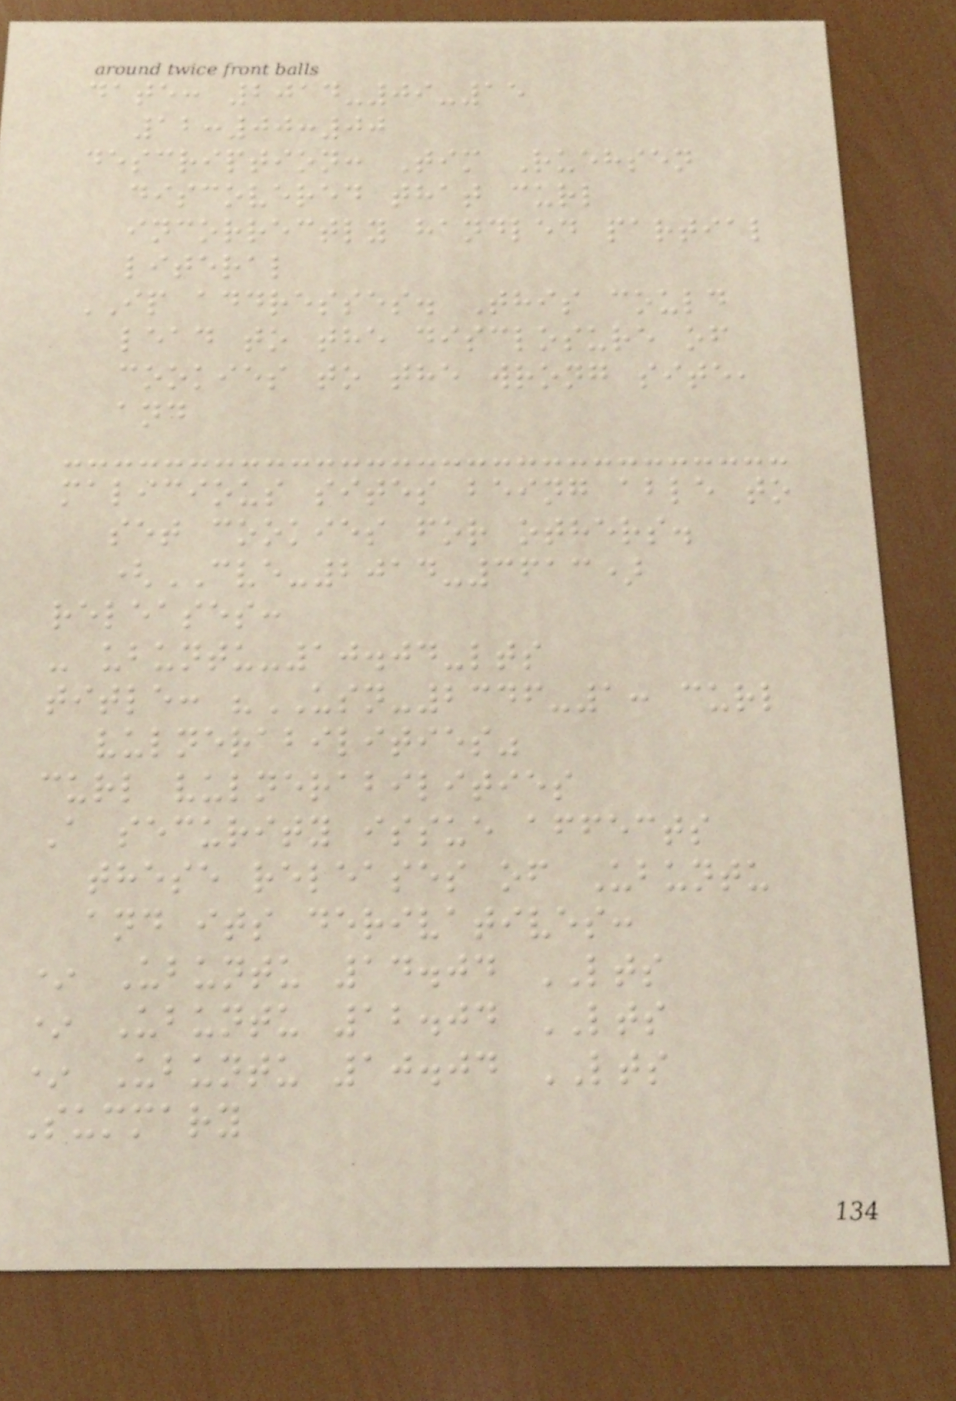date: 2014-09-15
12:00:00
description: Tim Ruehsen
discovered that curl
incorrectly handled partial
literal
IP addresses. This could
lead to the disclosure of
cookies to the wrong site,
and
malicious sites being able to
set cookies for others.
(CVE-2014-3613)
releases:
- ubuntu-10.04-lts
title: "USN-2346-1: curl
vulnerabilities"
curl vulnerabilities
A security issue affects
these releases of Ubuntu
and its derivatives:
* Ubuntu 14.04 LTS
* Ubuntu 12.04 LTS
* Ubuntu 10.04 LTS
Summary
